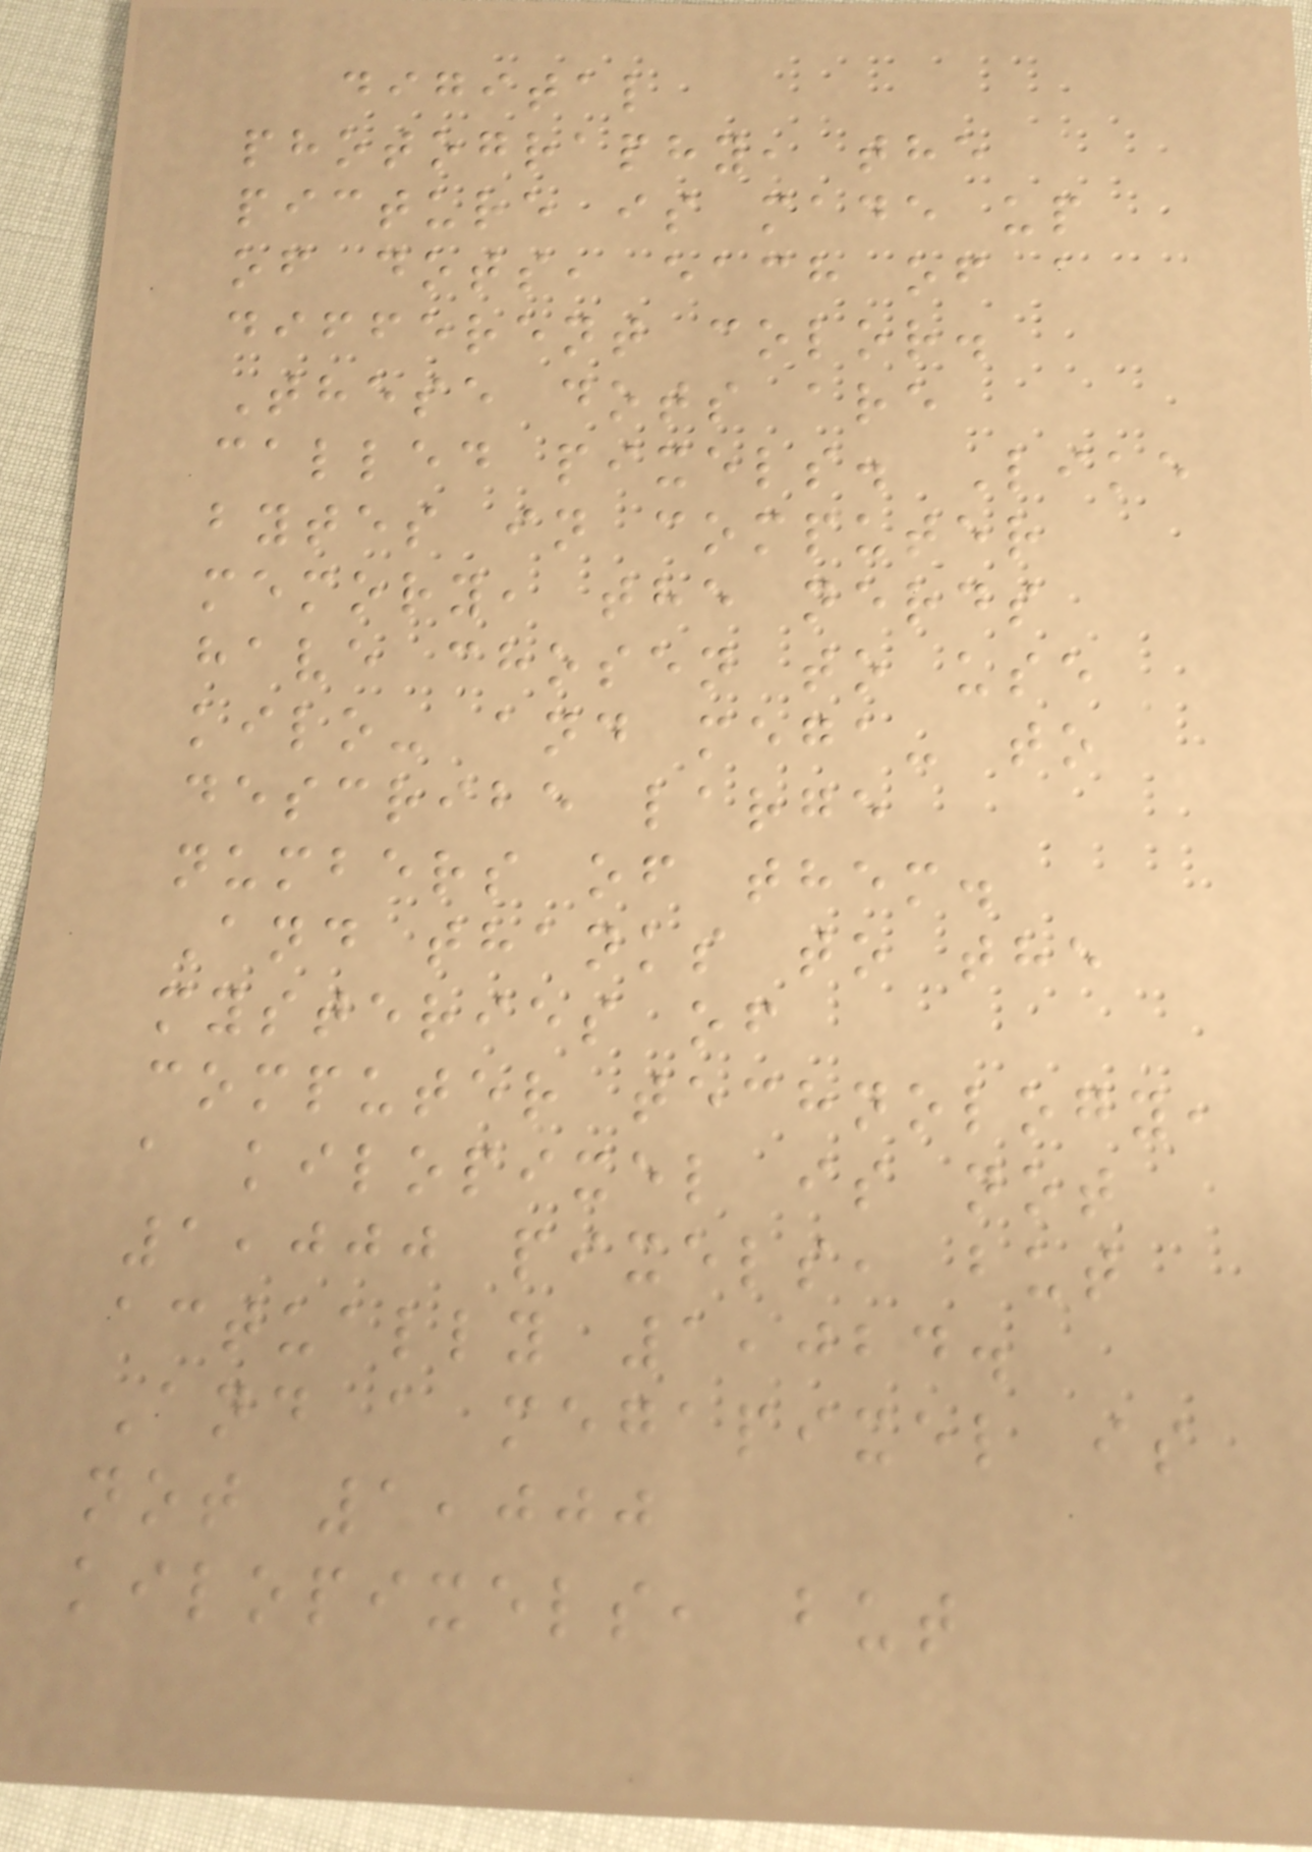digital
photography, the
picture is made up
of dots, each of a
different color.
These dots are
called pixels. Like
bytes in computer
memory, the nerds
have chosen to use
kilo- and mega- to
describe large
numbers of them.
And thanks to the
mysteries of
computer technology,
a kilopixel is not
1,000 pixels, but
actually 1,024.
And a megapixel is
not 1,000
kilopixels, but
